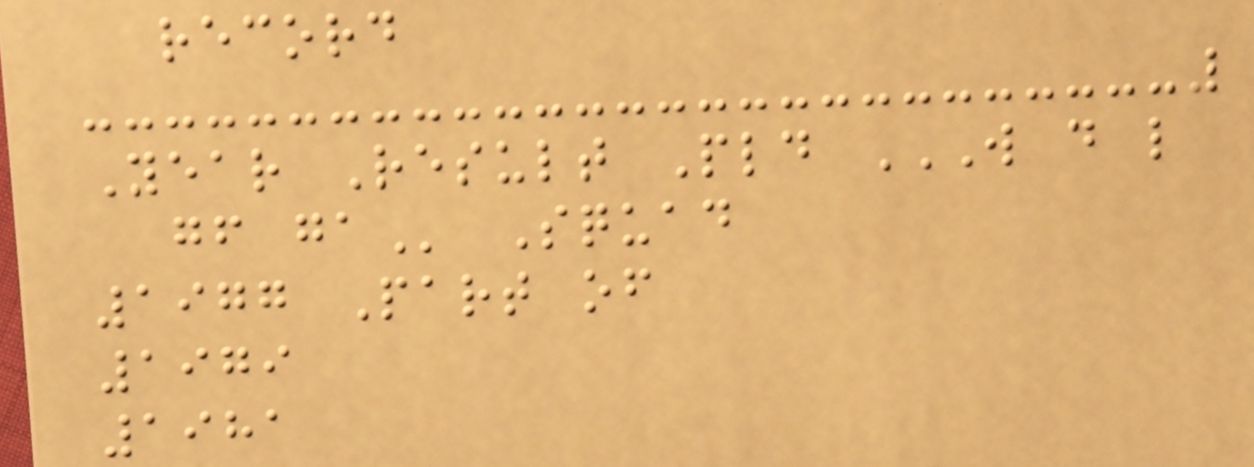record
Year Result Pld W D L
GF GA Squad
1977 Part of
1979
1981
